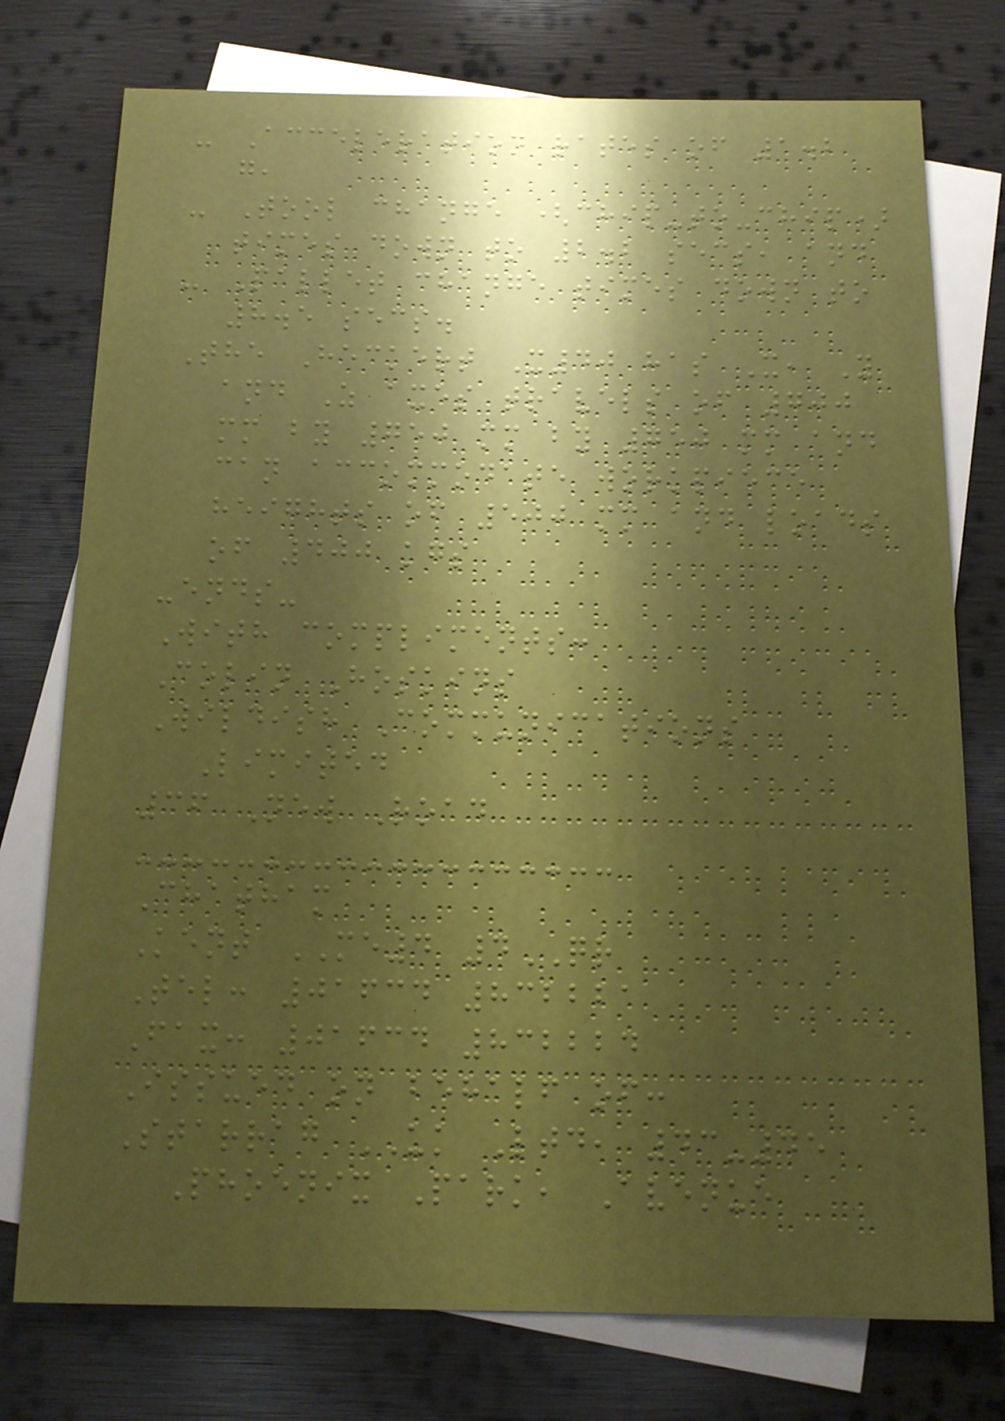- Acceleration rates of 1.2
g,
- Tool change (chip-to-chip)
times down to 2.2 secs, and
- Pallet change times down to
8.5 secs.
The Heckert X40 has X, Y
and Z axes travels of 700
mm by 750 mm by 750 mm and
can accommodate workpiece
heights of 500 mm and loads
of 400 kgs
-ends-
With compliments:
Colin Hoskins
Wildish Communications
Limited
36 New Road
Chatham
Kent ME4 4QR
Tel: 01634 832221
Fax: 01634 832224
Issued on behalf of:
Starrag UK Ltd, 43-45
Phoenix Park, Avenue
